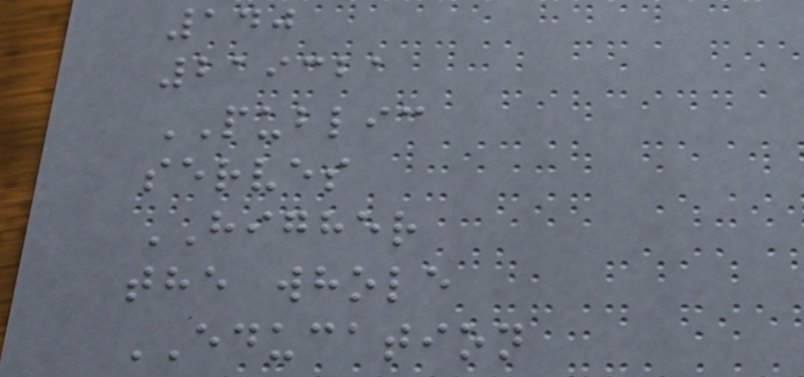140
219321
PUBLIC
serves
HIGHER
the whole
EDUCATION
